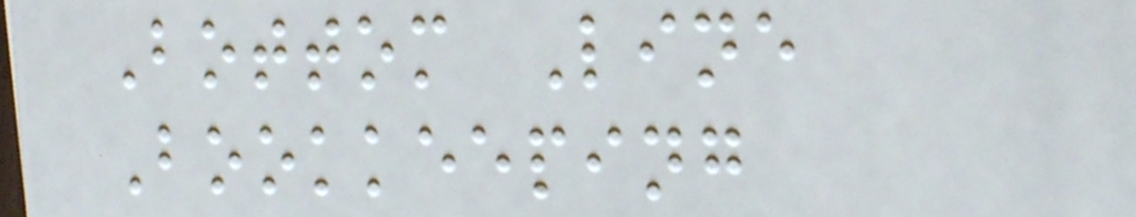Bottom Line
Bookkeeping
